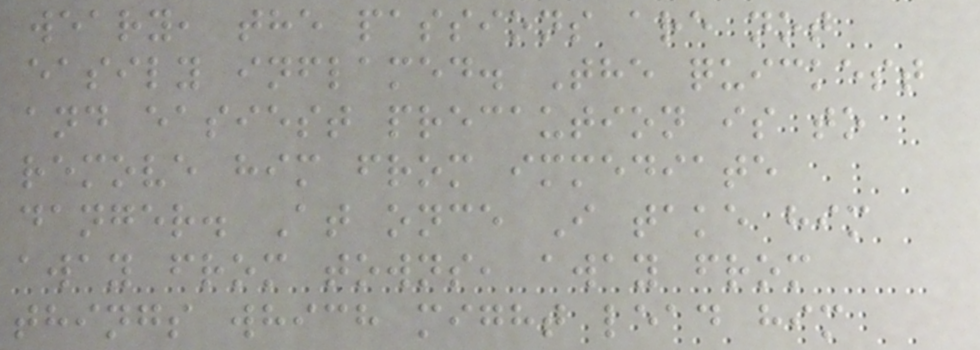weary, the passions are not
easily inflamed. The quickest
and easiest precaution is to
remove him from immediate
danger. At once I take him
away from towns, away from
things which might lead him
